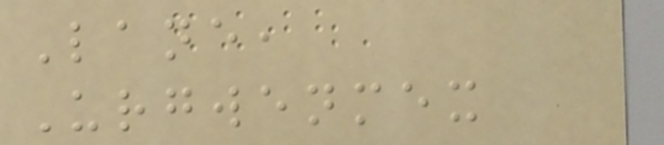Lane,
Urgwenmex
